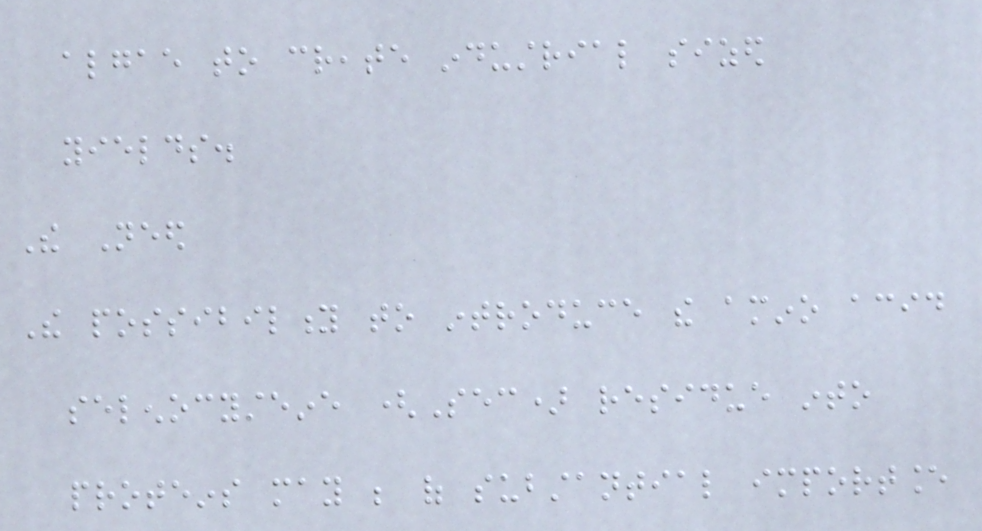algae to create industrial sized
yields.
The Need
The possibility to introduce the amino acid
selenocysteine (Sec) residue into
proteins may be of substantial importance
